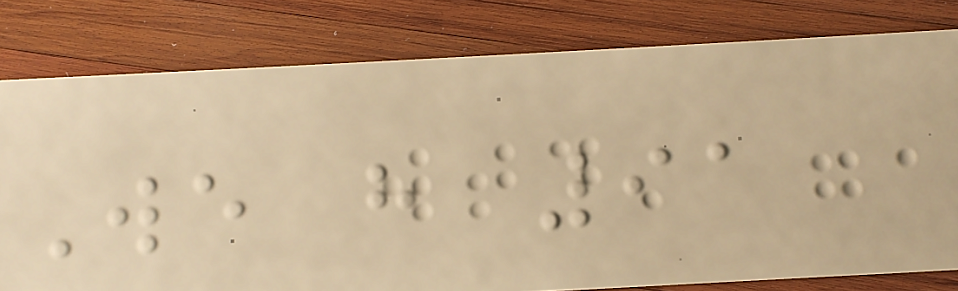We have 91
